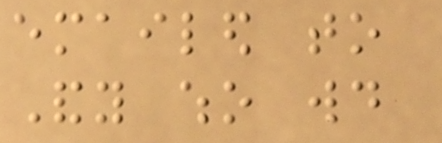emailed to
Andy who would
